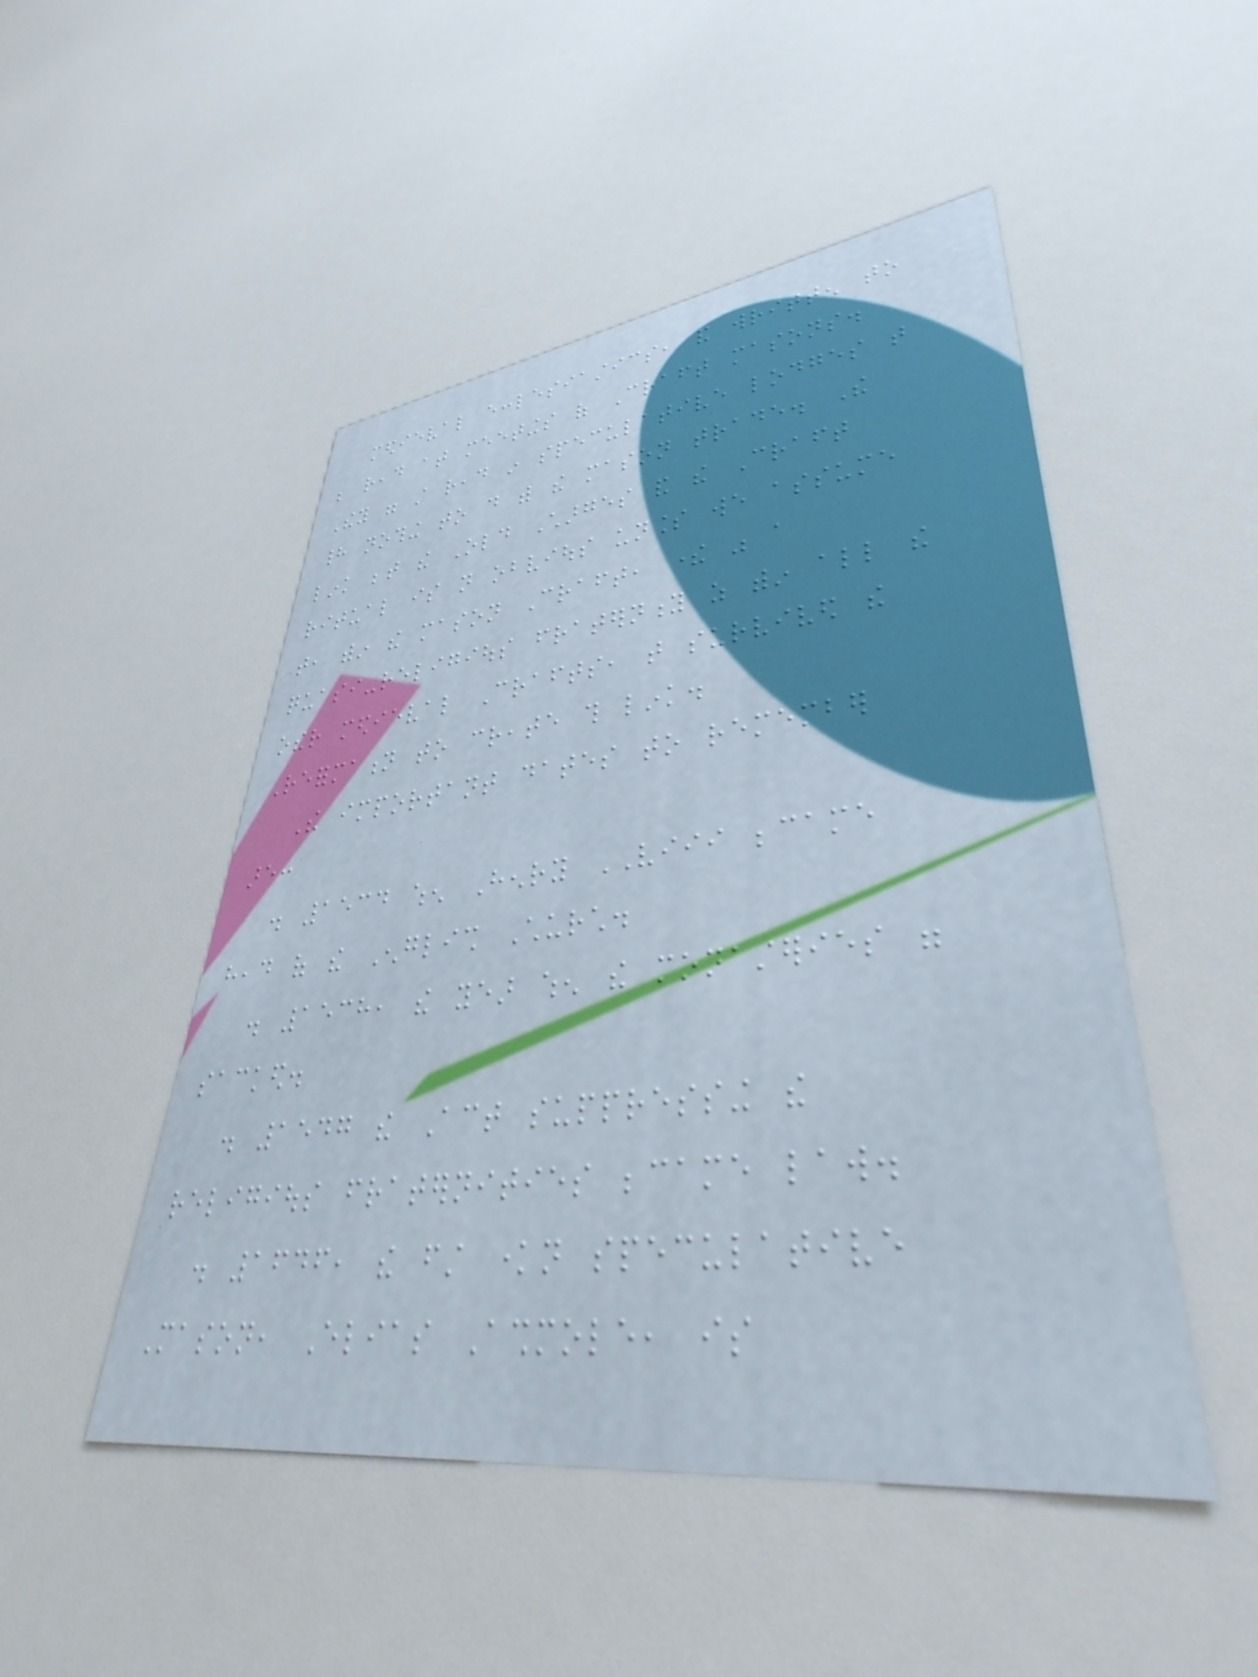medieval ecclesiastics, and written to
be read at meetings of Craft masons.
They were still read in speculative lodges that
had nothing to do with the mason trade. The
link between the Old Charges and the Craft
ritual is not obvious unless we assume
that, within the mason Craft, there was a
quasi-religious fraternity as within all the
other medieval Crafts, that survived the
Reformation to create this link.
The important dates to remember
are:
. 1534 when Henry VIII became
head of the English Church.
. 1538, the year when the monasteries were
sacked.
. 1547 the Act suppressing the
religious fraternities became law.
. 1646, the first known speculative
Mason, Elias Ashmole, is
